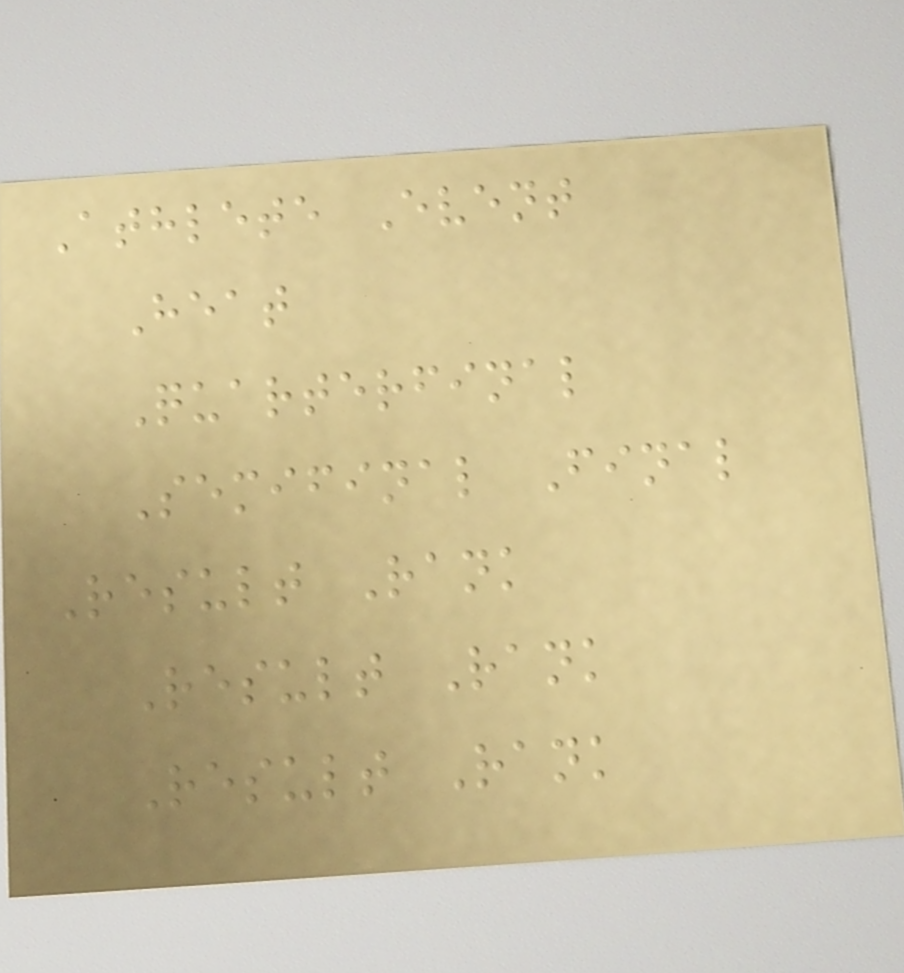Athlete Event
Heat
Quarterfinal
Semifinal Final
Result Rank
Result Rank
Result Rank
